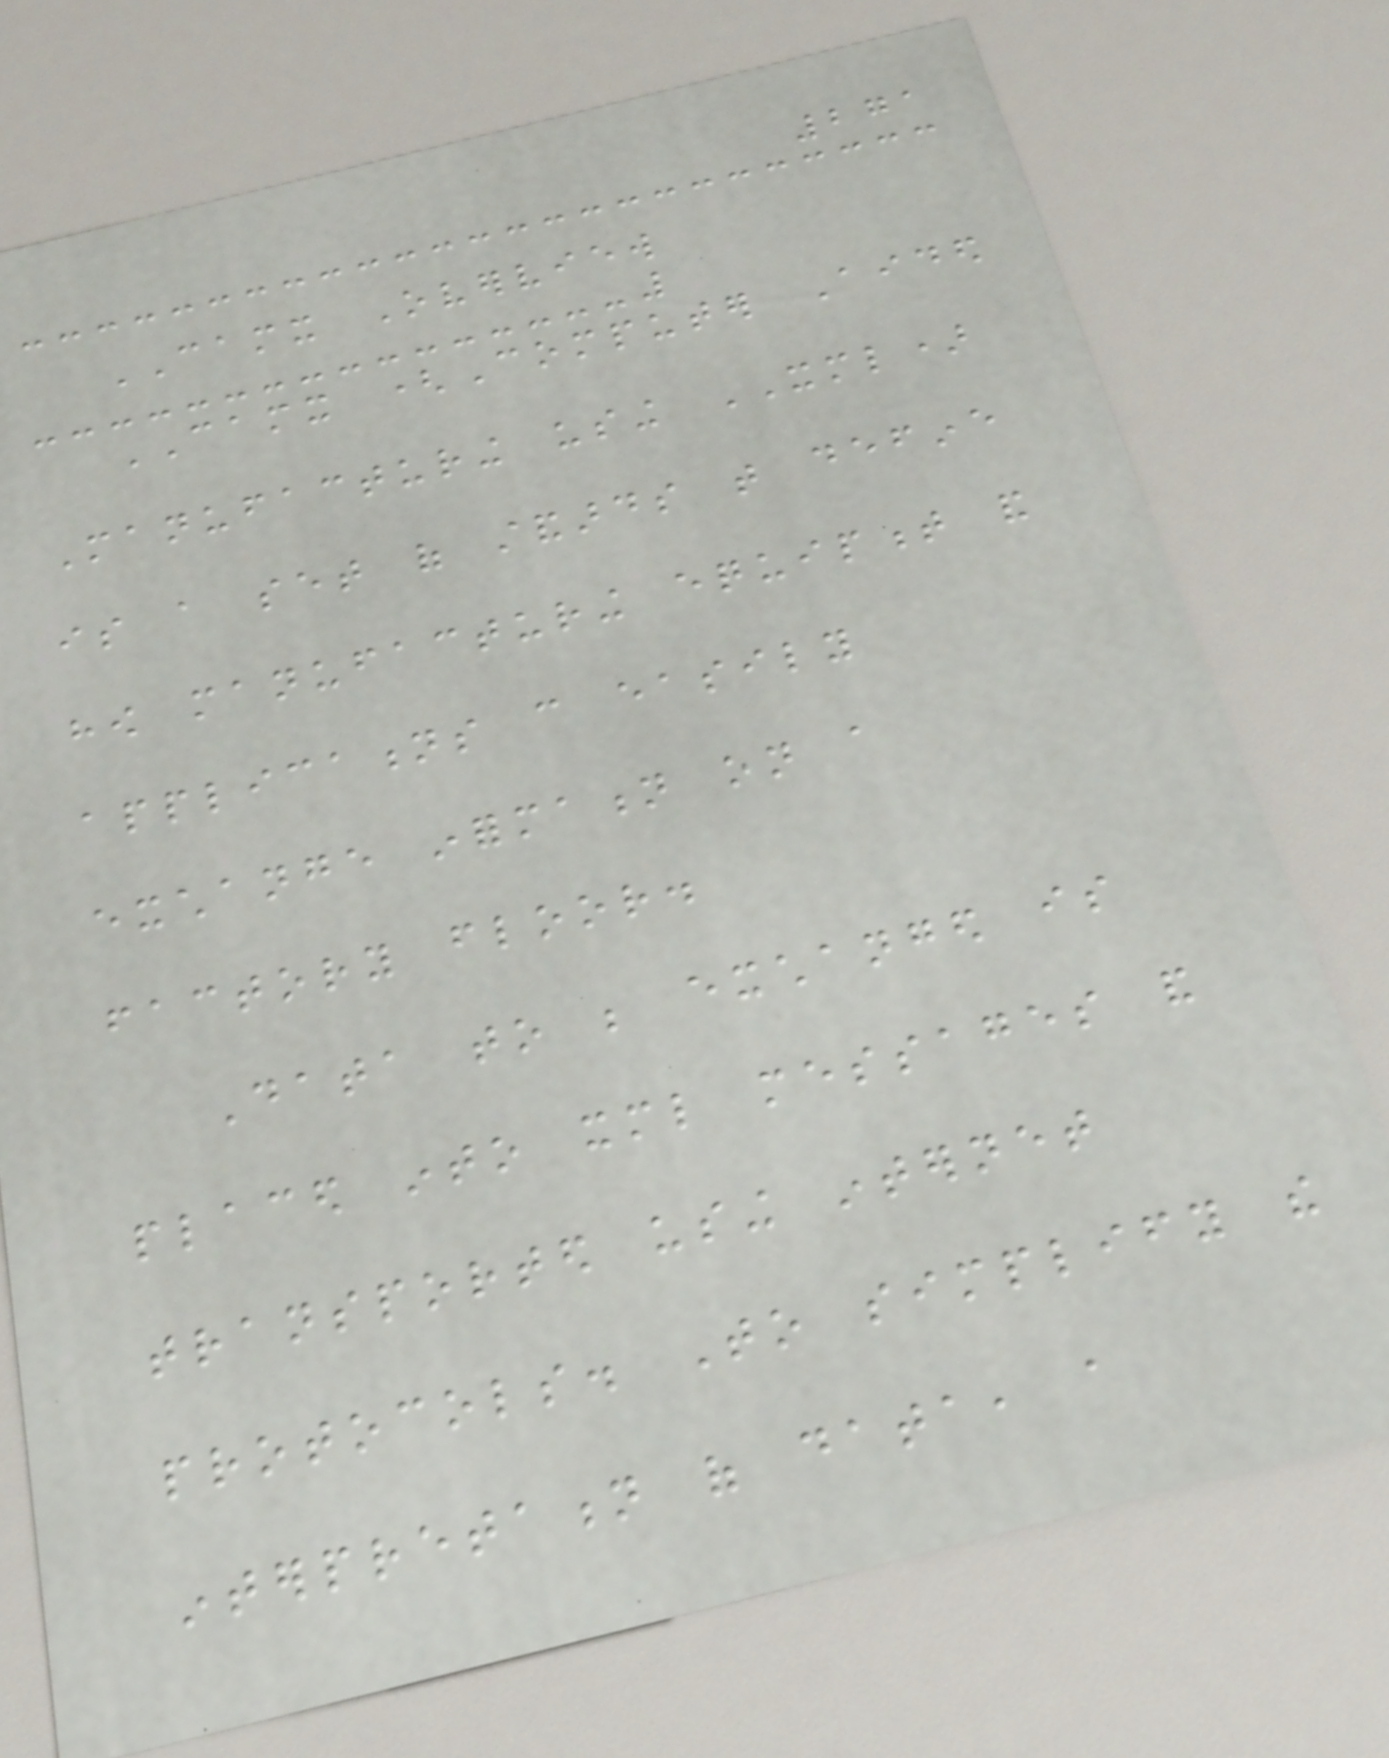271
CAMX Overview
CAMX (Computer Aided
Manufacturing using XML)
is a set of standards that define
how manufacturing equipment and
applications can easily
exchange information on a
factory floor.
Data to be exchanged is
placed into xml messages and
transported using internet
protocols. To simplify the
interpretation of data, a
